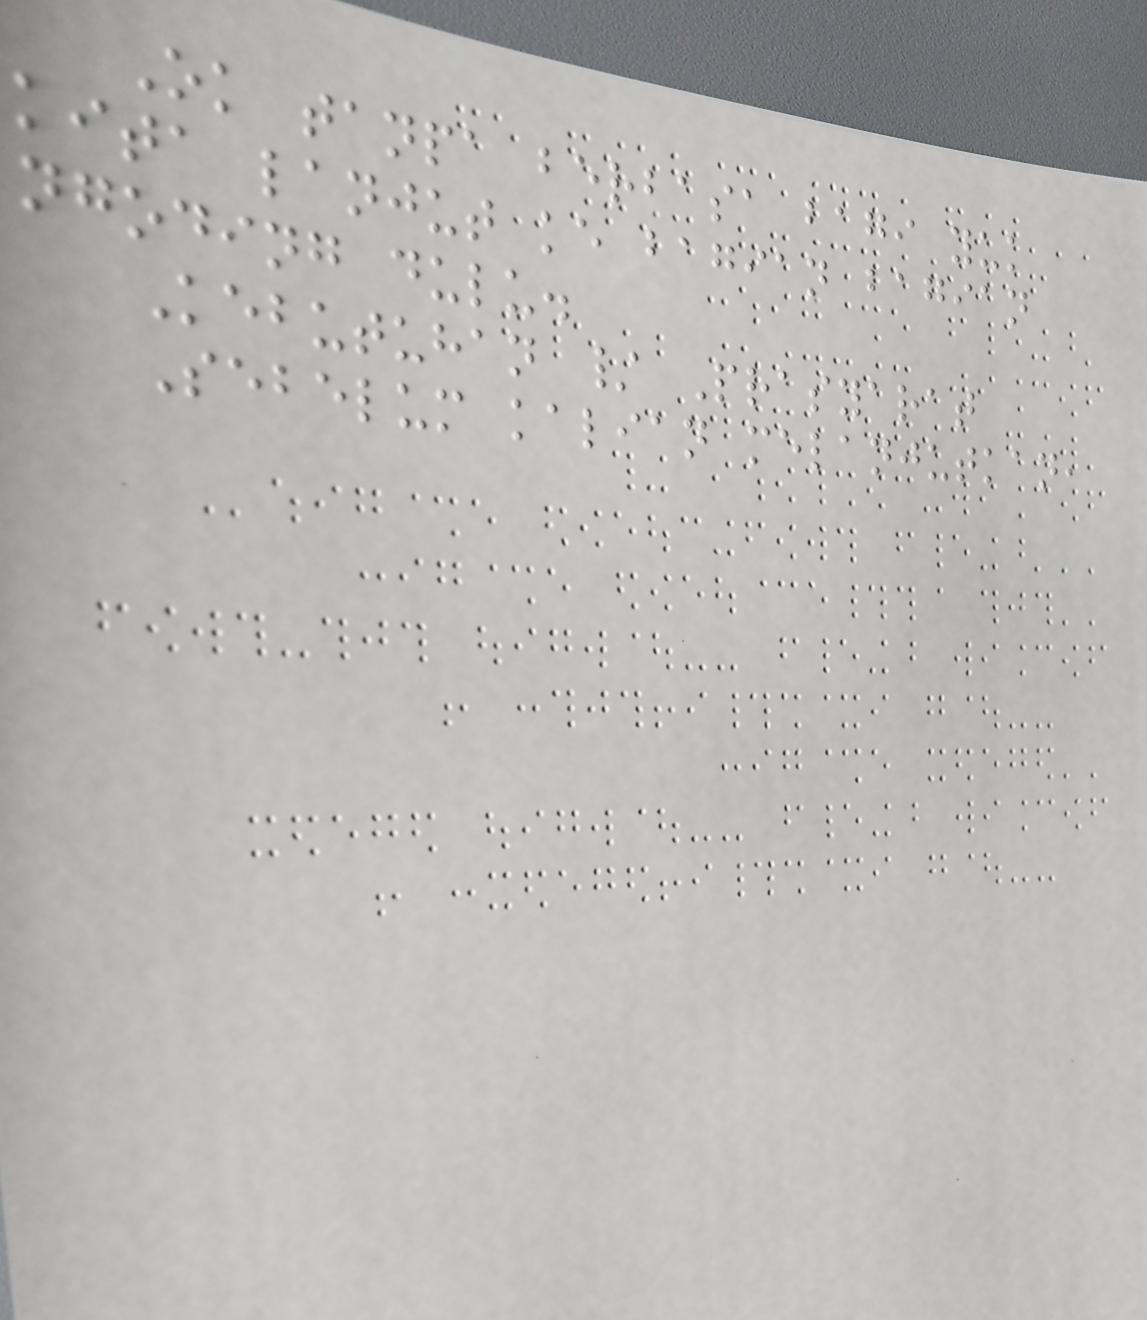Ok tanpa berbasa bagi yuk
kita lanjut ke bagian bagian
ngoding dulu.
Kebutuhan / Prasyarat
Sebelum kalian melanjutkan,
